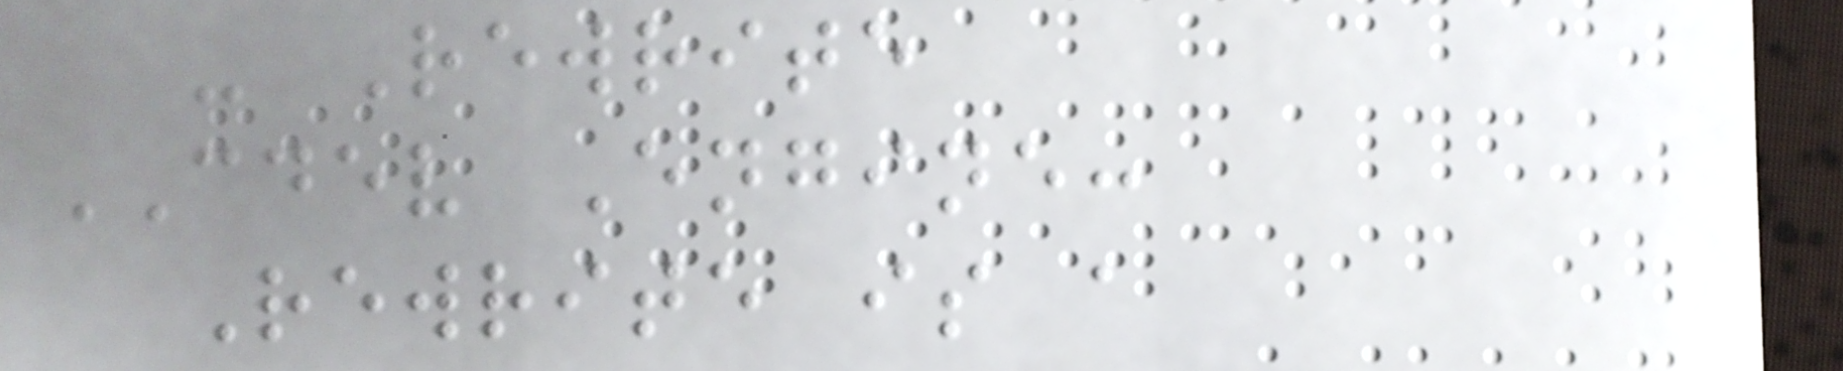- Rewrite
CDEV Engine:
Rewrite is a
